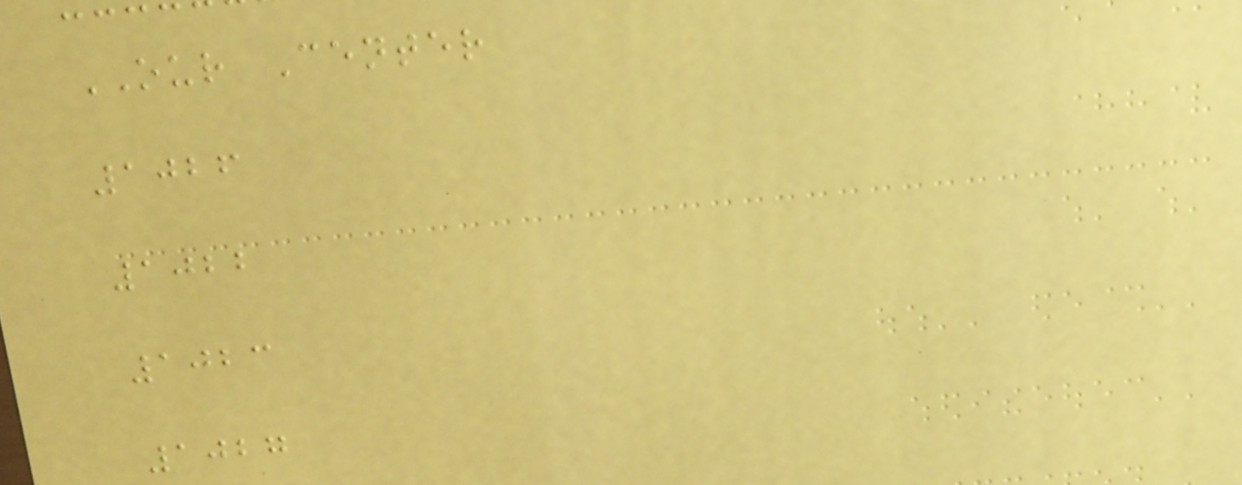OUR Center
1026
1022
1023
1027
